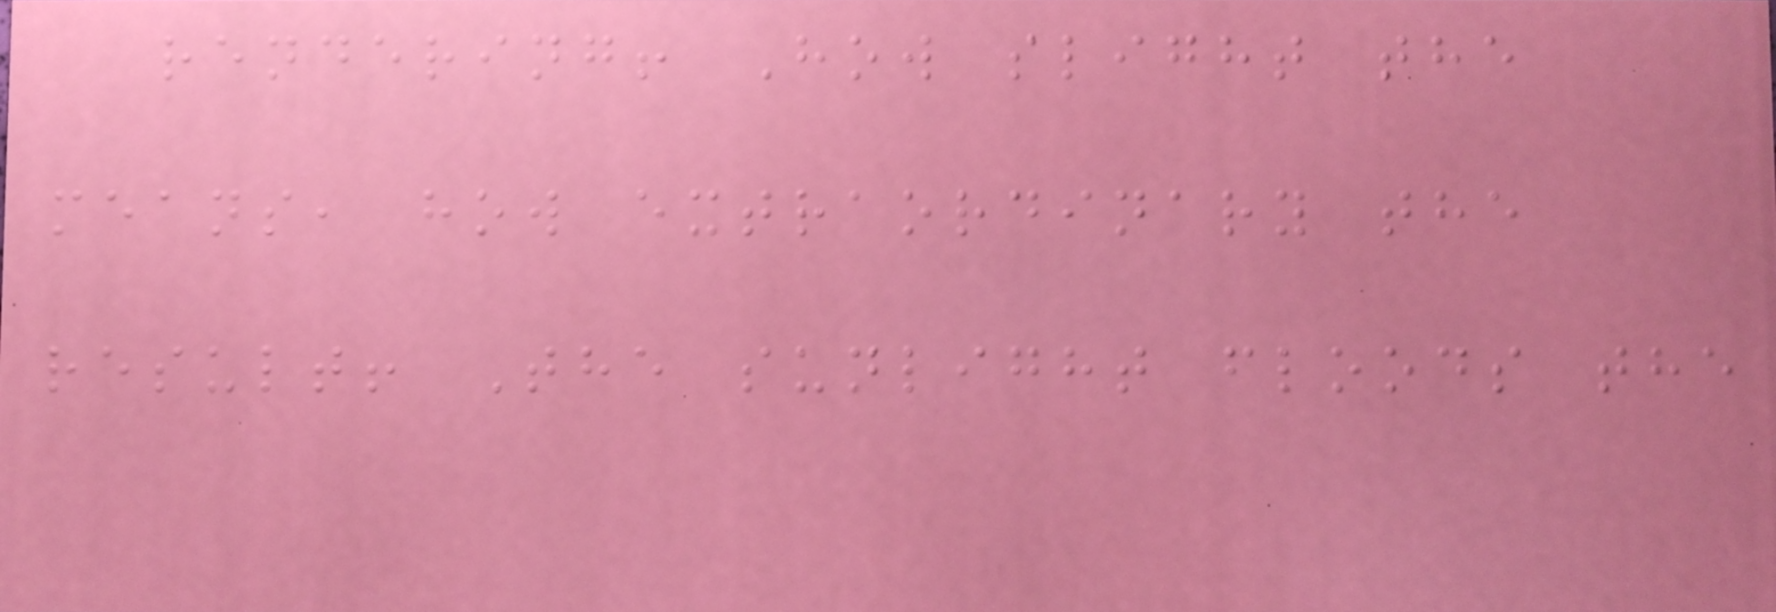rendering! How slight the
means, how extraordinary the
result! The sunlight floods the
